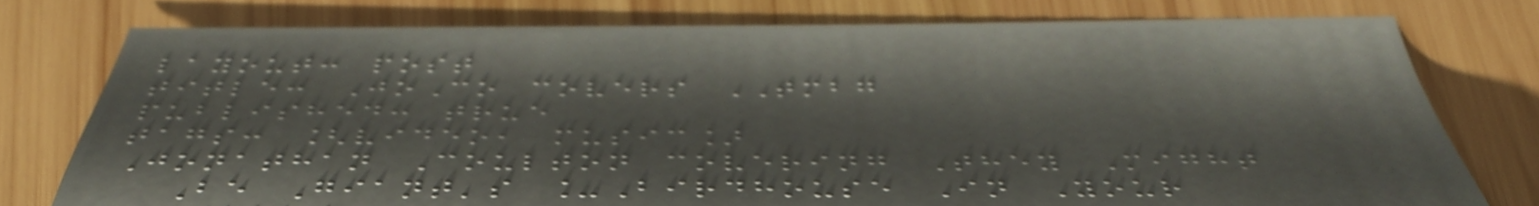layout: post
title: JoCo covers TMBG
published: true
tags: [video, music]
Jonathan Coulton covering They Might
Be Giant's _Birdhouse In Your
